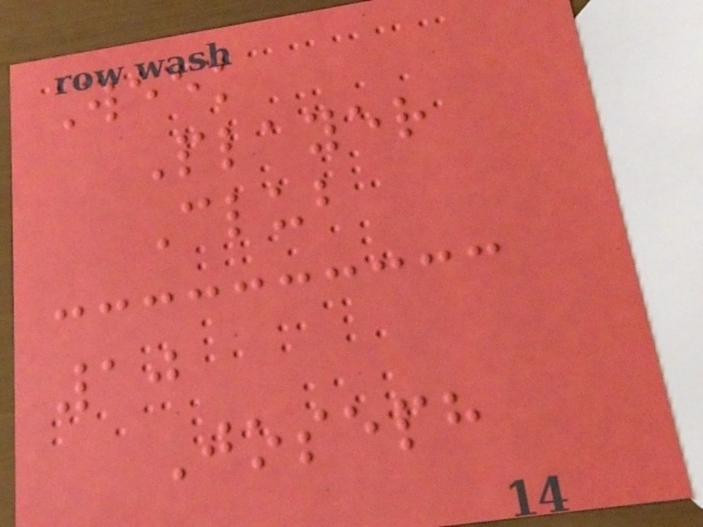Week
Player
Club
10
Joseph
